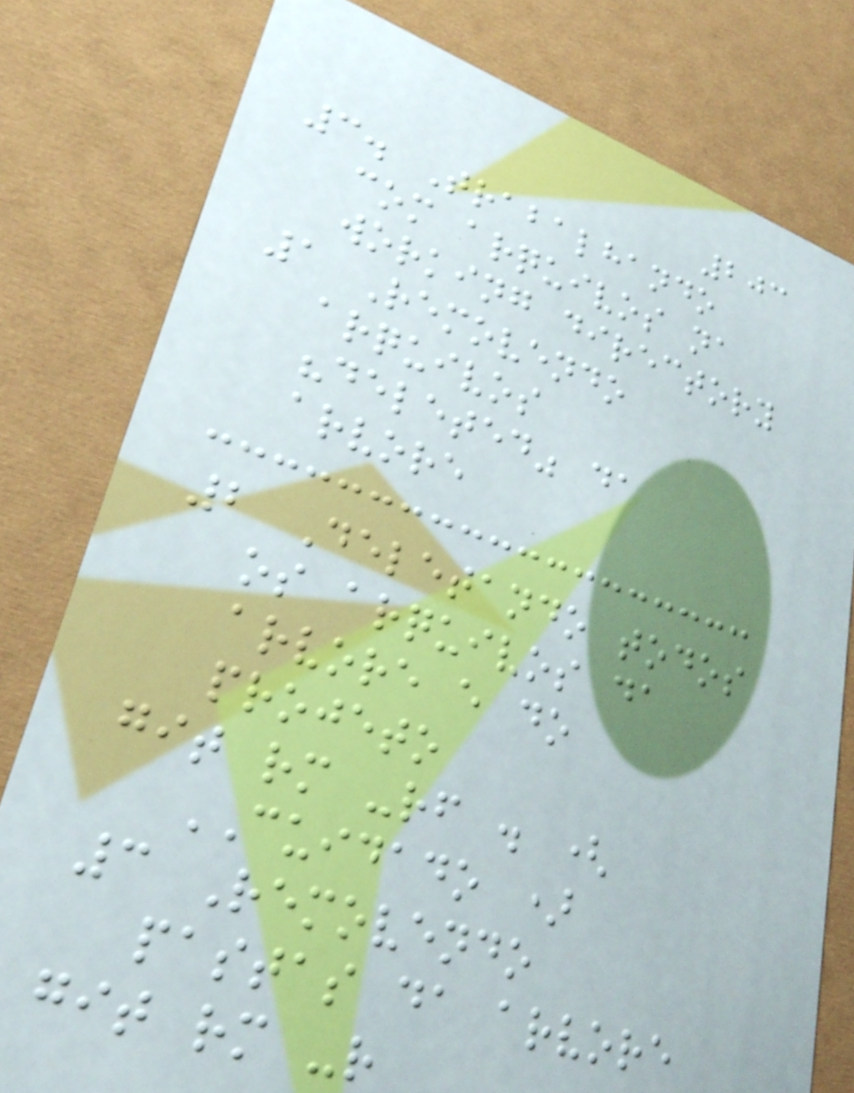203
3. Trabalhando
com arquivos na
working directory
1 Removendo
arquivos
"deleted" da
arvore
2 Deletando todos
os arquivos da
arvore e do
projeto
git rm -rf . (
CUIDADO )
3 Removendo
pastas da arvore
git rm -r
